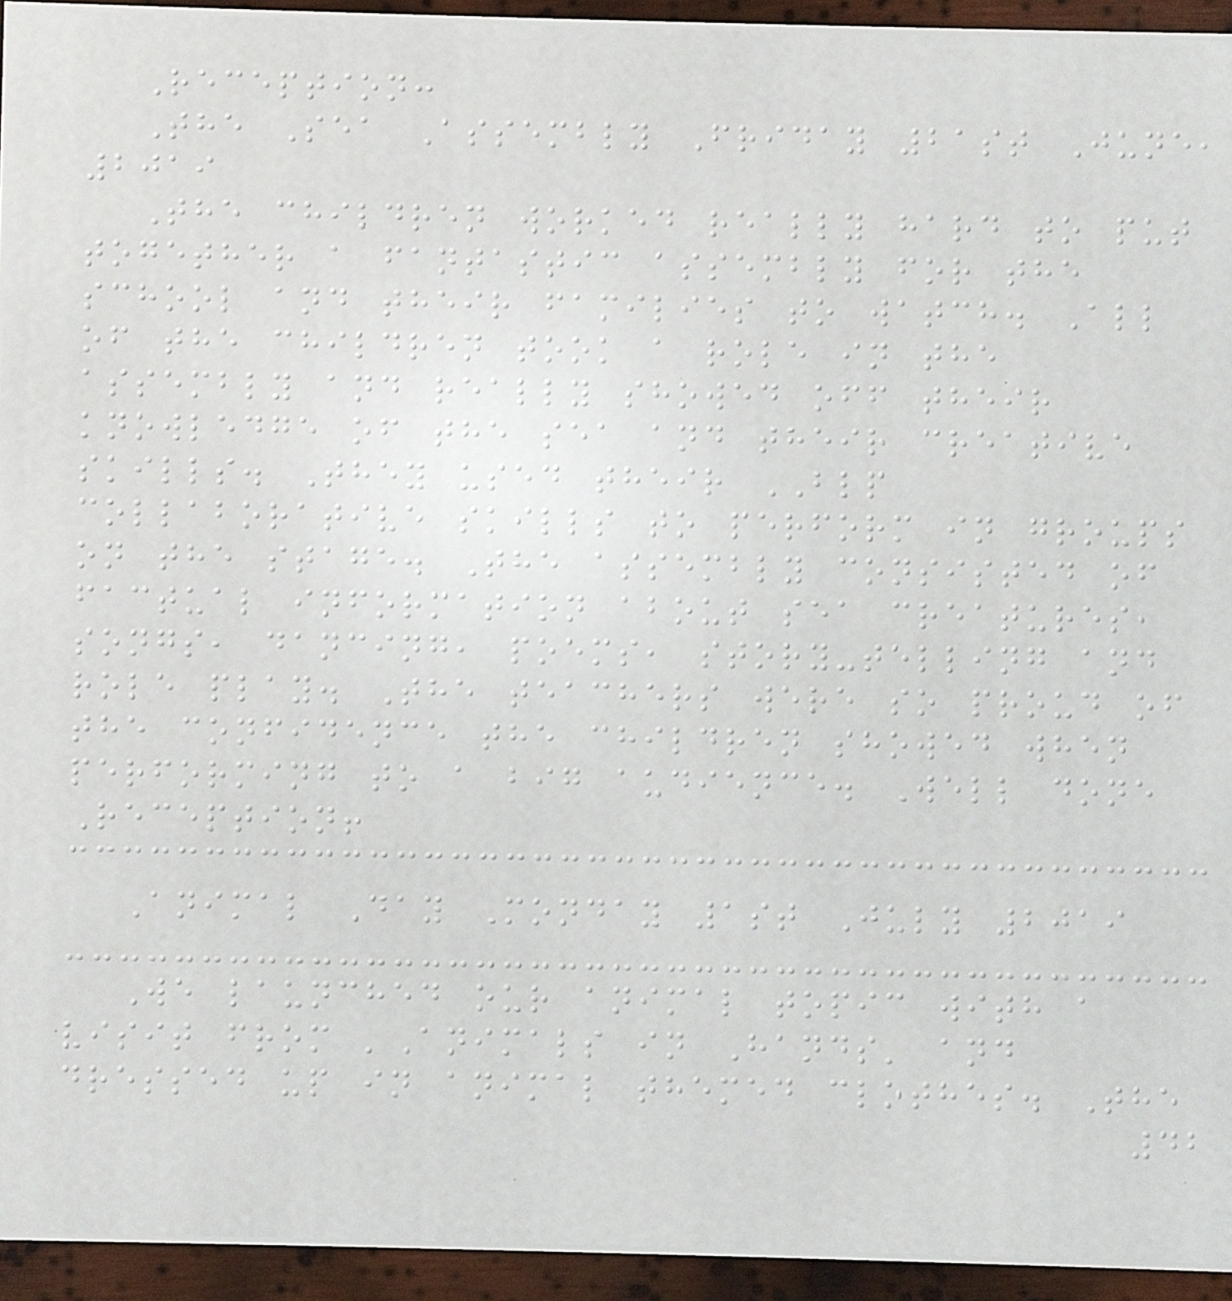Reception:
The Sea Assembly Friday 21st June,
2019
The children worked really hard to put
together a fantastic assembly for the
school and their families to watch. All
of the children took a role in the
assembly and really showed off their
knowledge of the sea and their creative
skills. They used their BLP
collaborative skills to perform in groups
on the stage. The assembly consisted of
factual information about sea creatures,
songs, dancing, poems, story-telling and
role play. The teachers were so proud of
the confidence the children showed when
performing to a big audience. Well done
Reception!
Animal Day Monday 1st July 2019
We launched our animal topic with a
visit from 'Animals in Hands' and
dressed up in animal themed clothes. The
42
